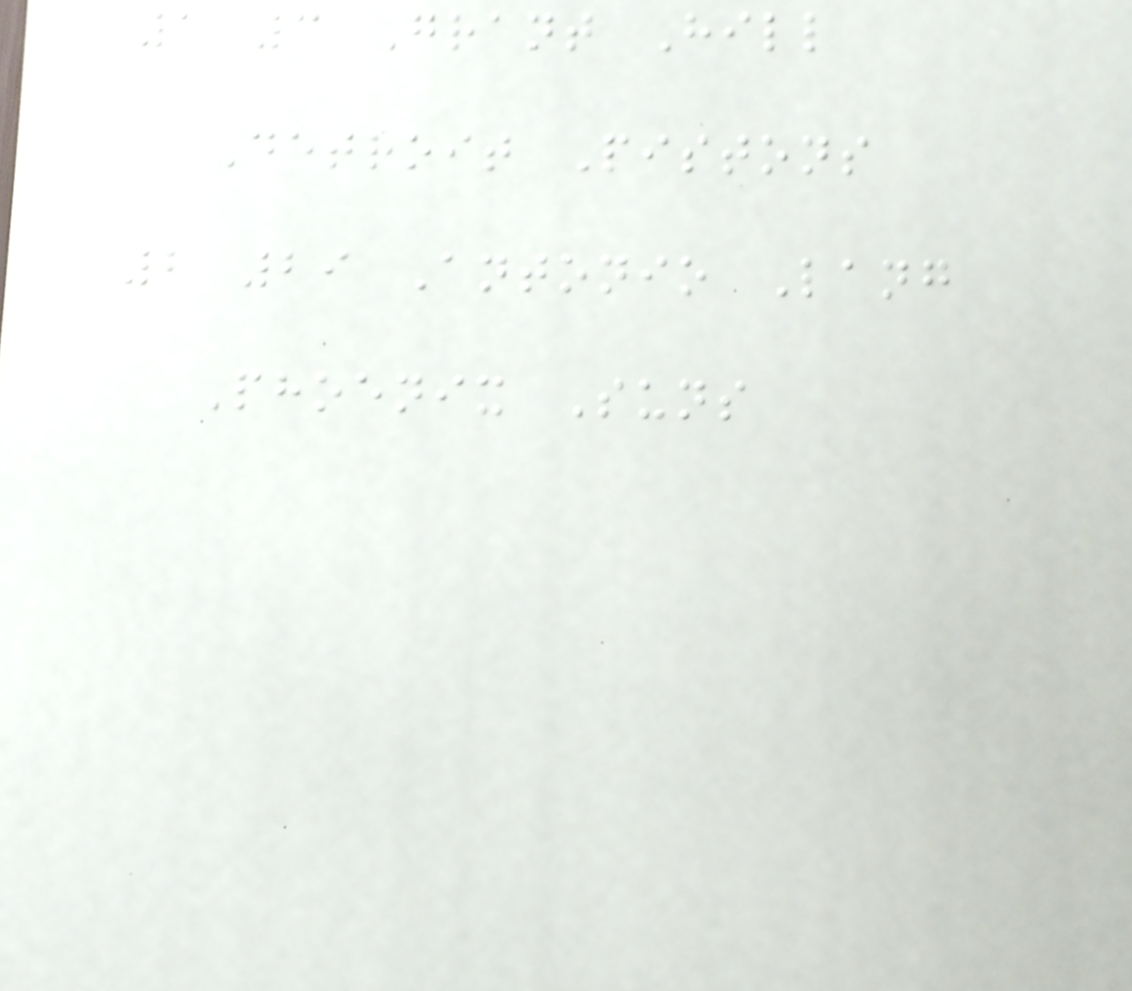1 3 Grant Hill
Detroit Pistons
2 29 Antonio Lang
Phoenix Suns
